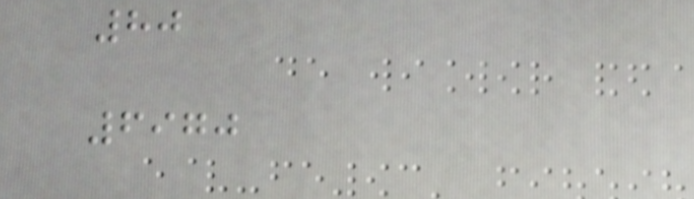80
6970
